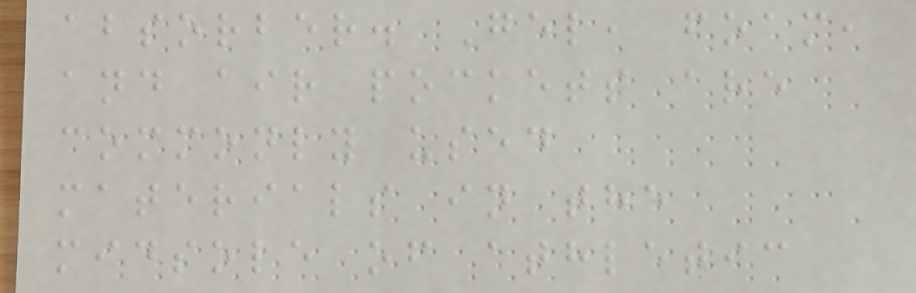absorber. Gel, foam,
and air pockets are
commonly used
materials in the
midsole of athletic
